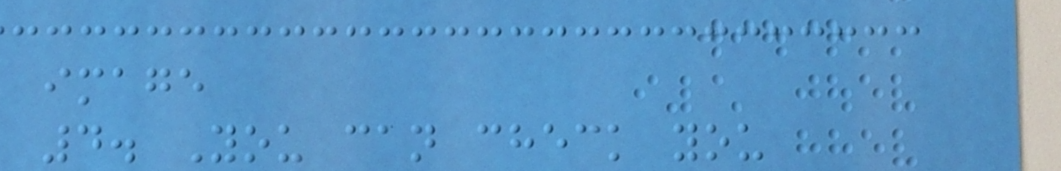image
4. You can check you
